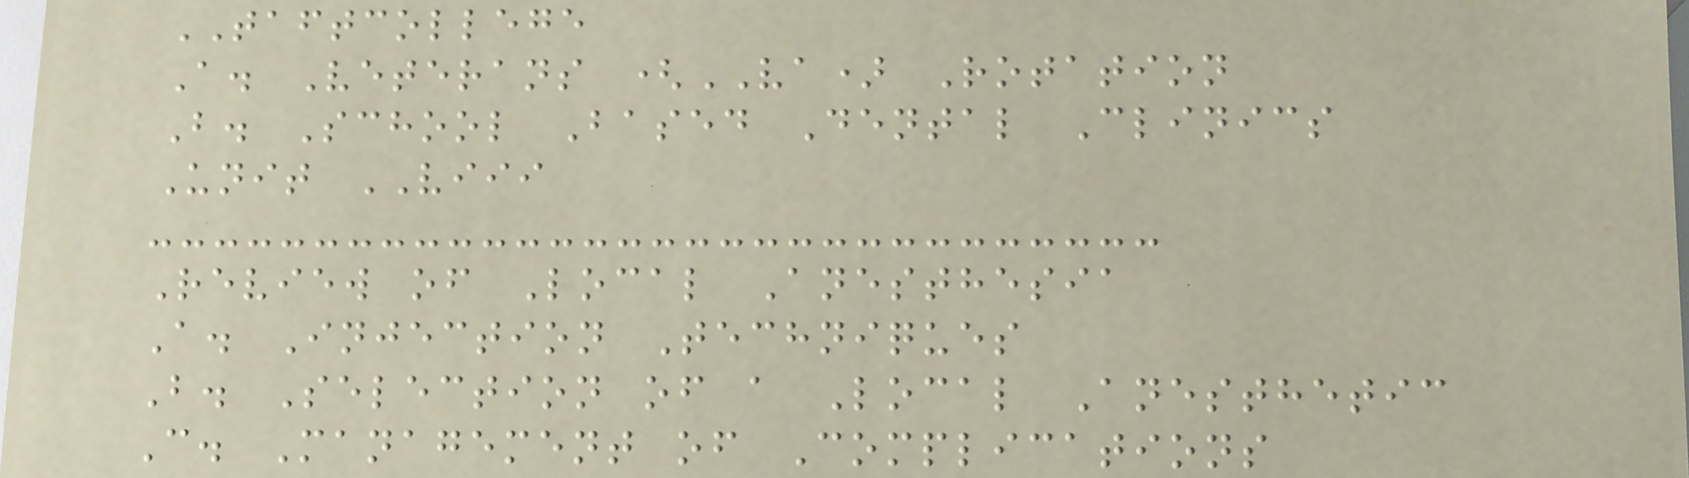TAFTCOLLEGE
A. Veterans (VA) Rotation
B. School Based Dental Clinics
Unit VIII
Review of Local Anesthesia
A. Injection Techniques
B. Selection of a Local Anesthetic
C. Management of Complications
